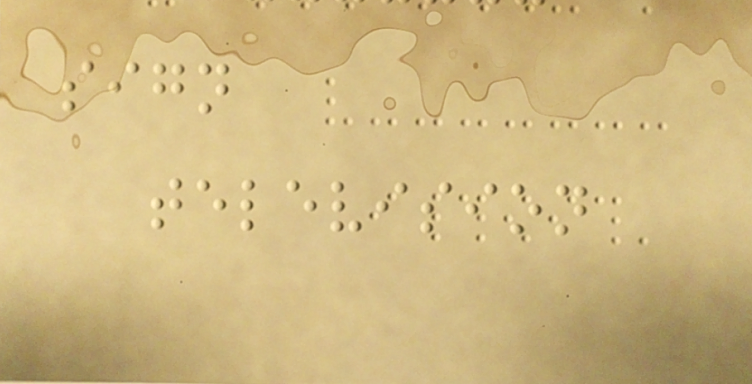sign
television
